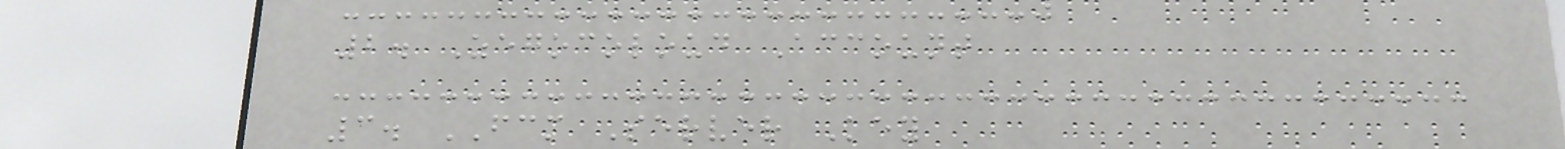2. Zegocoloud Account
3. FCM Server Key
